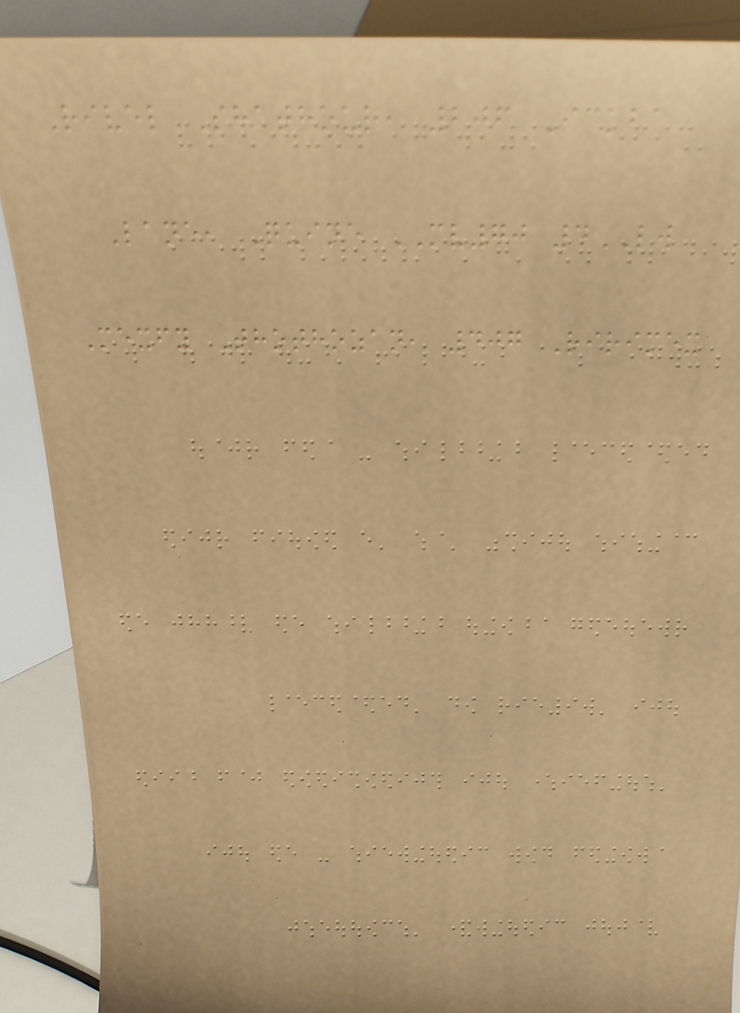Rivel Shathour, 206 Ickba
Lane, Quine MV70 4LW
Mexfy Thothozan, 407 Ririmex
